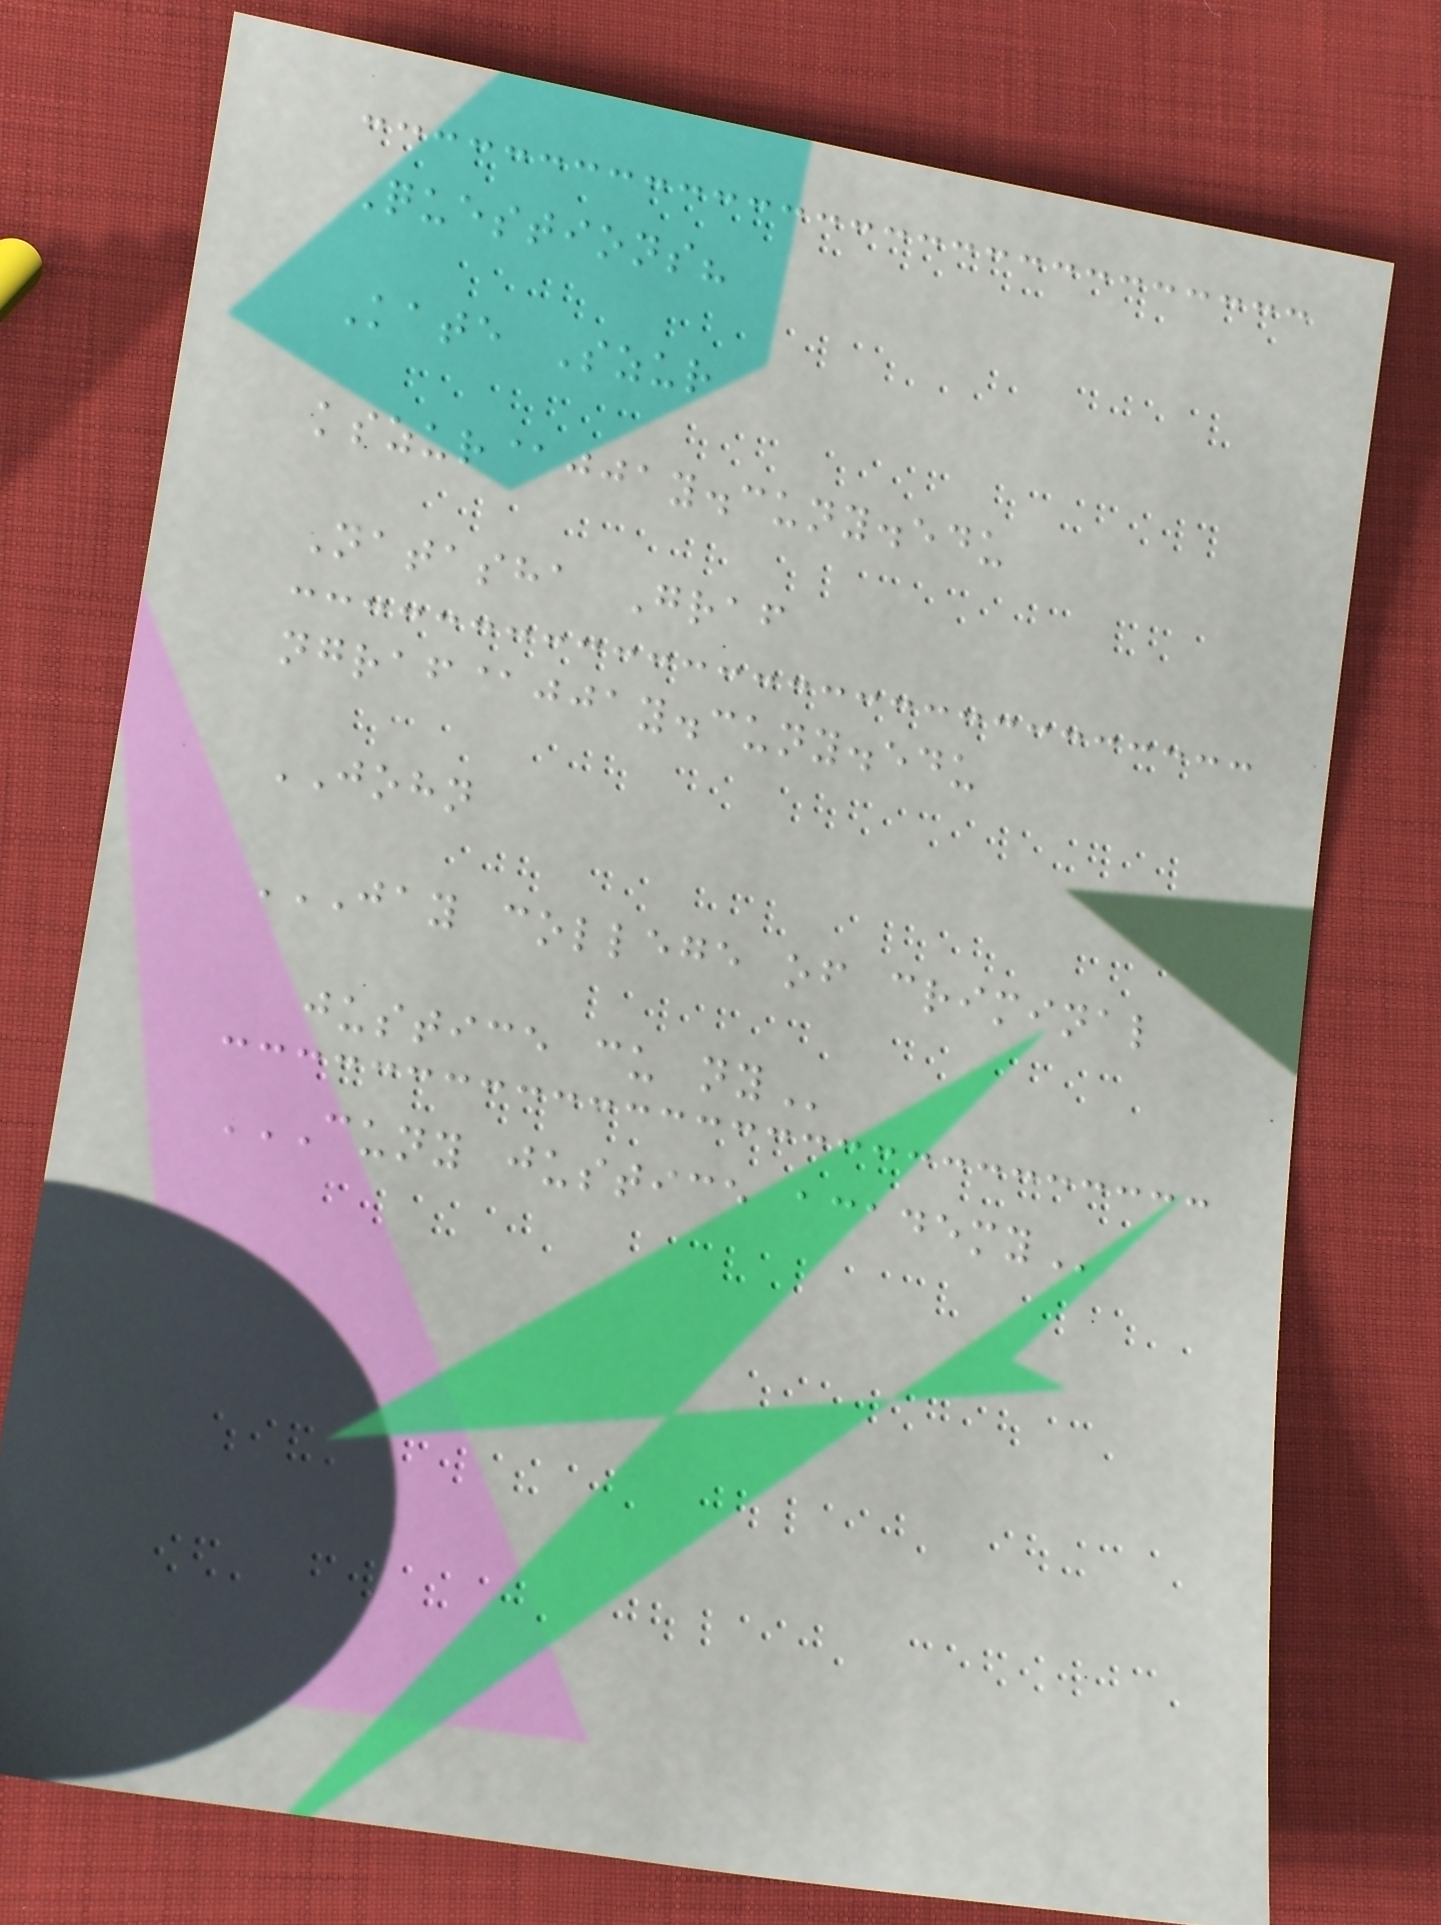Questions?
Kate Szur
kszur@jjay.cuny.edu
Natasha Graf
ngraf@jjay.cuny.edu
JOHN
JAY COLLEGE OF CRIMINAL
JUSTICE CU NY
CUNY JUSTICE ACADEMY
